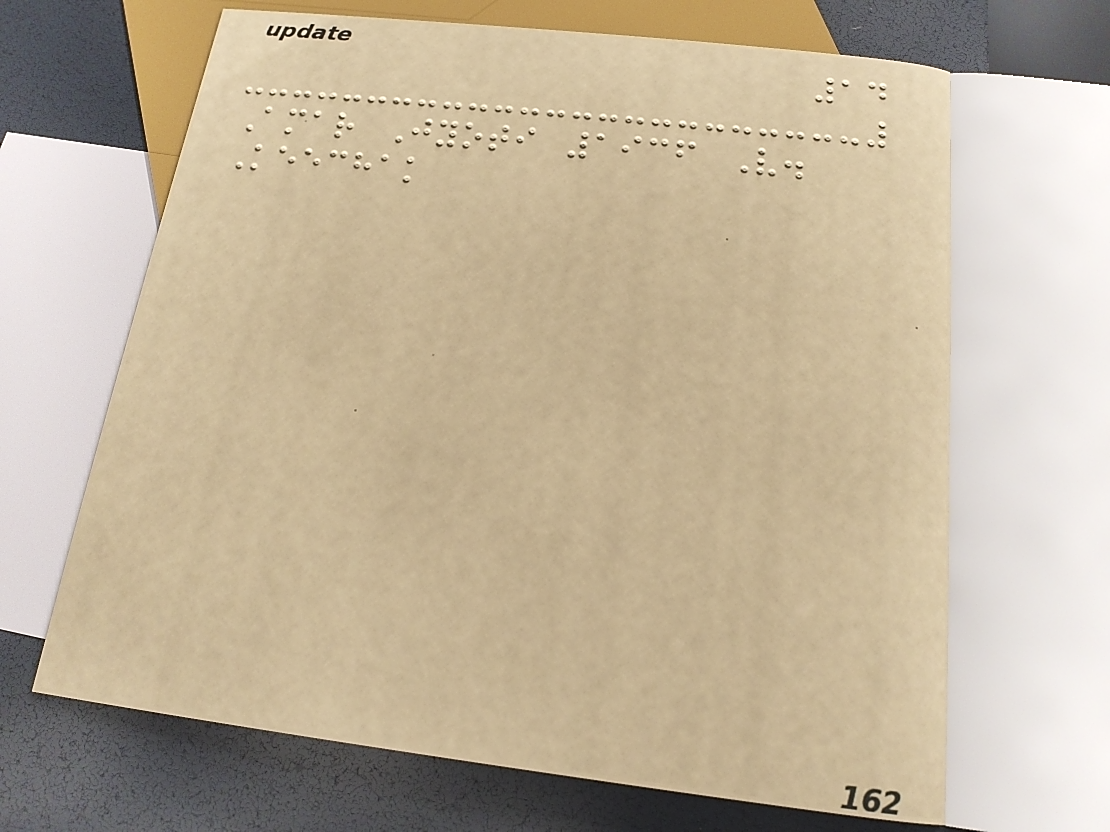14
Amar Jyoti 1936 V.
Keechak
